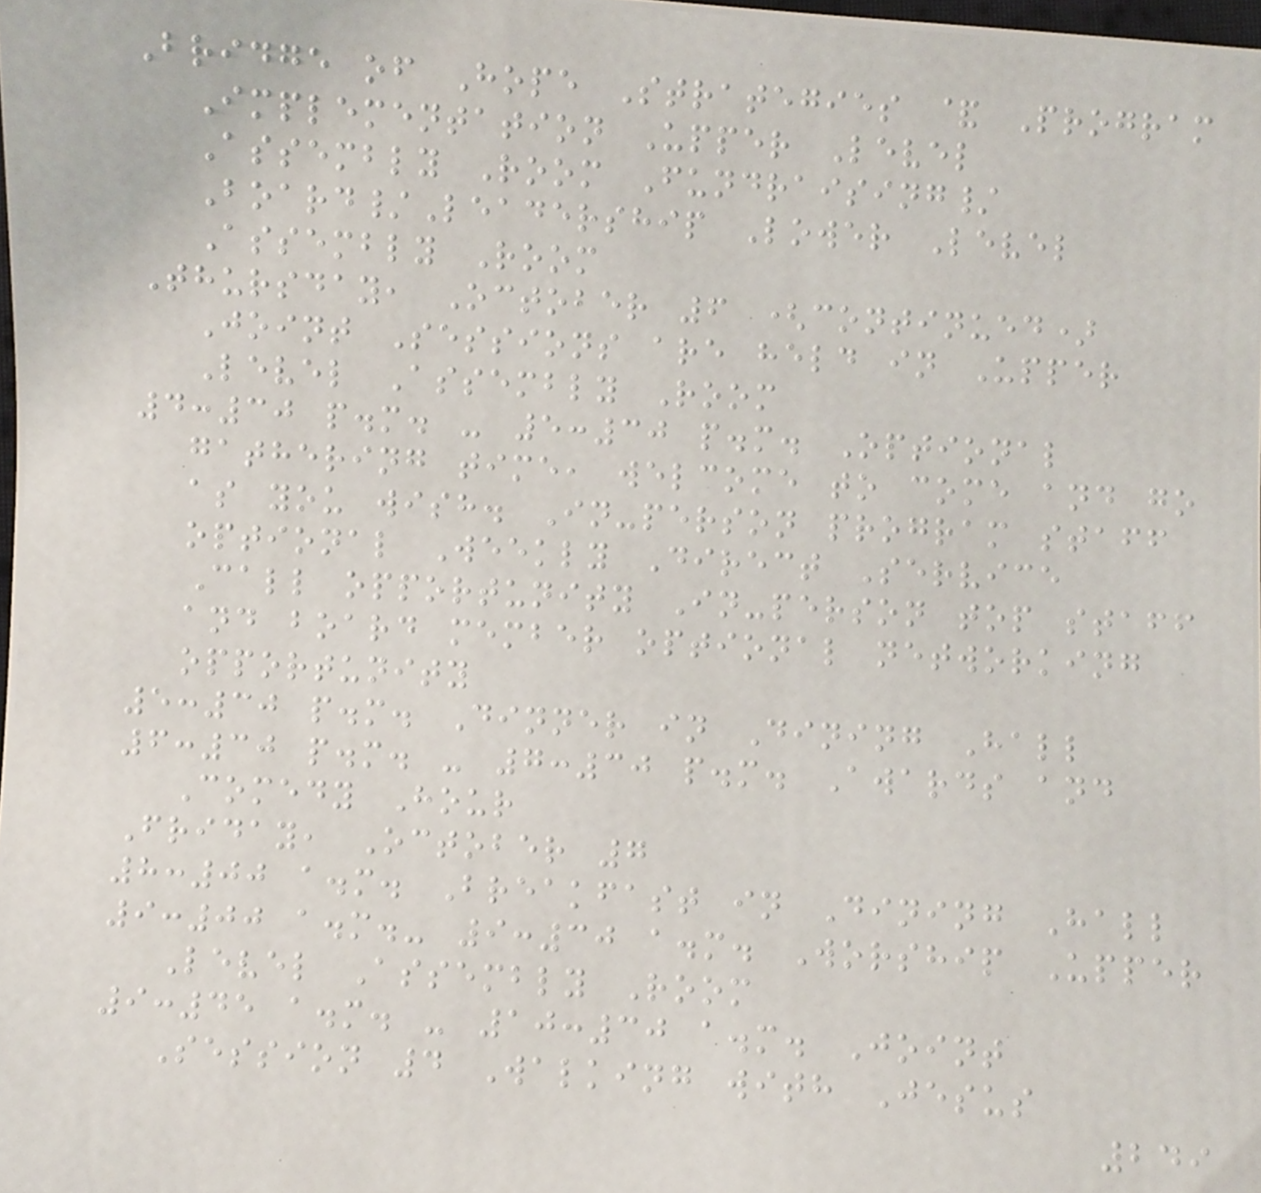Bridge of Hope Strategies & Program
Implementation Upper Level
Assembly Room Fundraising/
Board/Leadership Lower Level
Assembly Room
Thursday, October 6 (continued)
Joint Sessions are held in Upper
Level Assembly Room
4:30 p.m. - 5:30 p.m. Optional
gathering time, welcome to come and go
as you wish. In-person program staff
optional Weekly Direct Service
Call opportunity In-person top staff
and board member optional networking
opportunity
5:30 p.m. Dinner in Dining Hall
6:30 p.m. - 7:30 p.m. Awards and
Comedy Hour
Friday, October 7
8:00 a.m. Breakfast in Dining Hall
9:00 a.m.- 9:30 a.m. Worship Upper
Level Assembly Room
9:45 a.m. - 10:30 a.m. Joint
Session 4 Walking with Jesus
249
